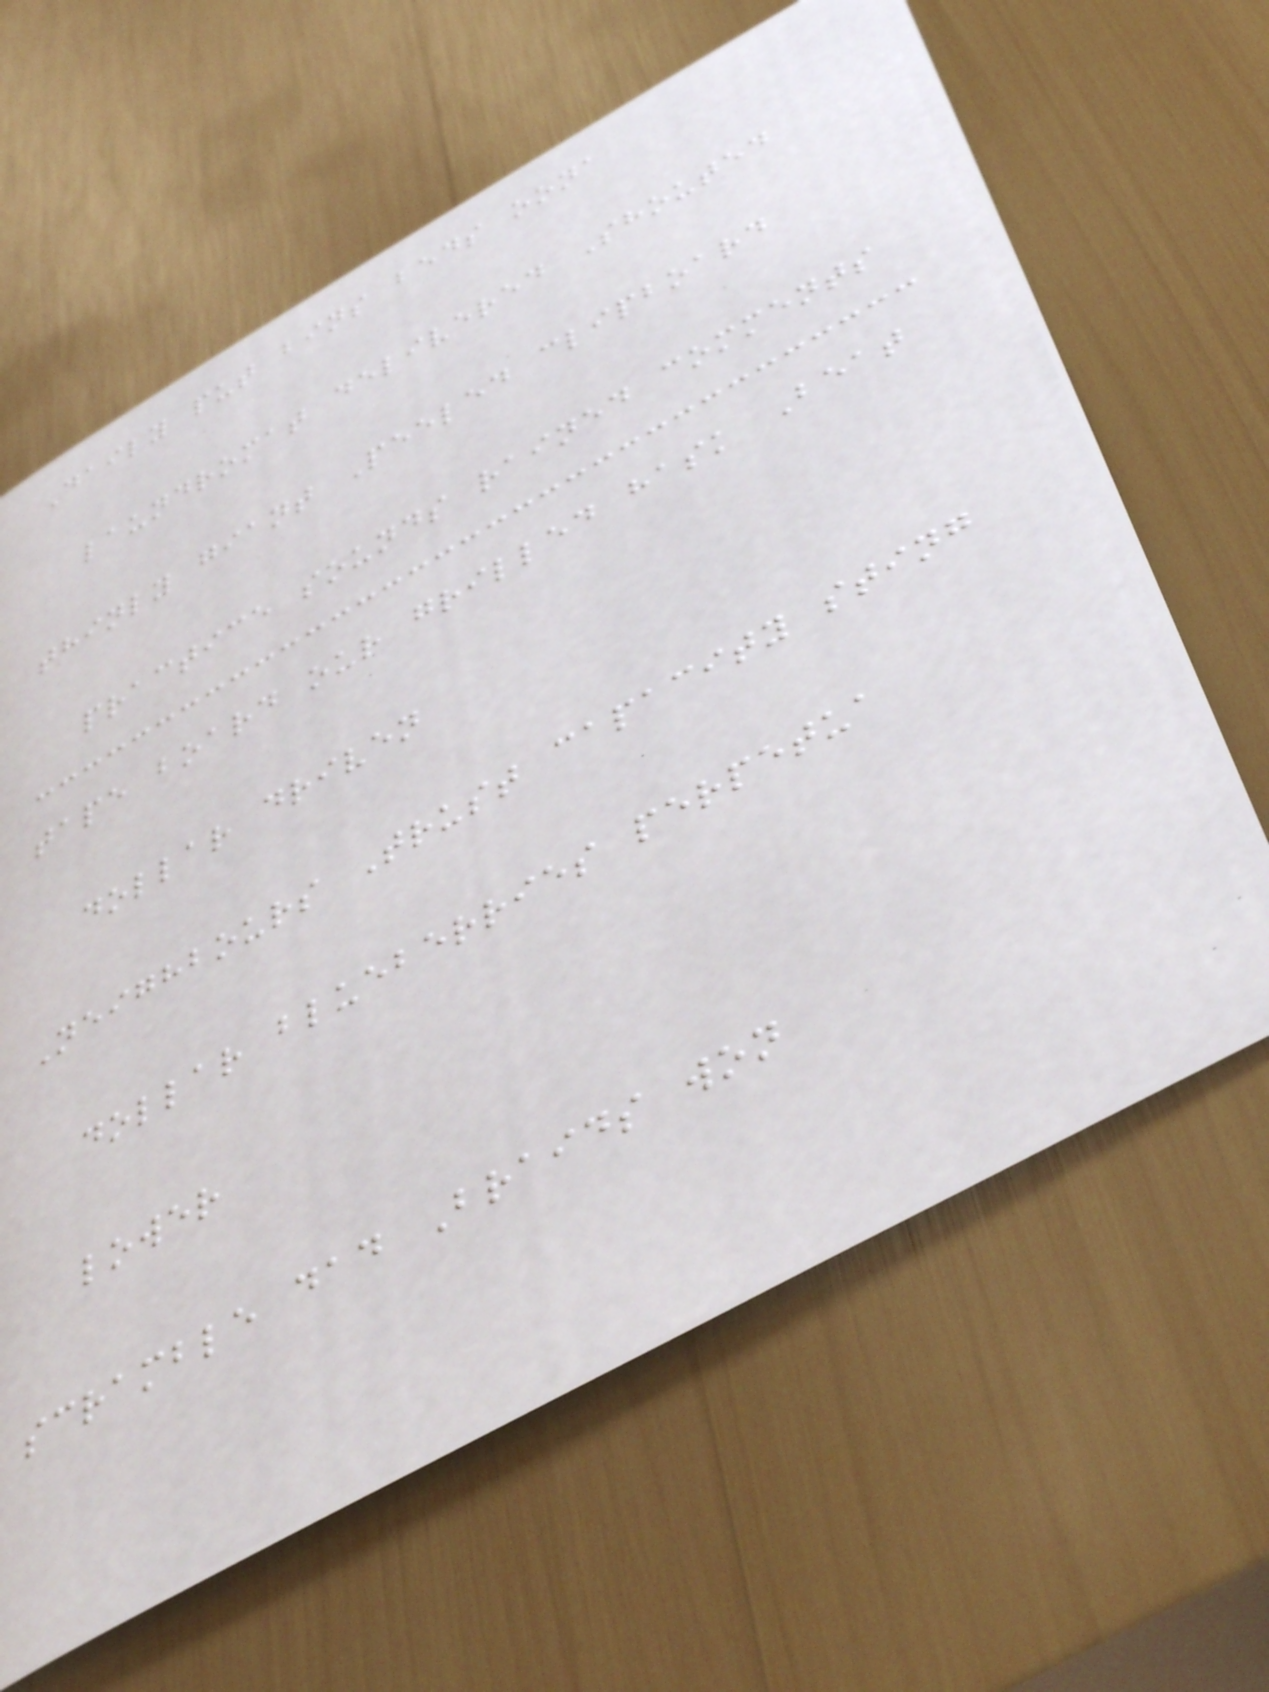Daily put bins beds oona
laundromat delivered Shouted
thinly giant Peeled clipboard
practice sounds rained comments
tape board our grilled hask Beat
dollar driven
Neighbours Trust capacity sting
dollar blueberries perpetua
lower
scramble dad Braids won
